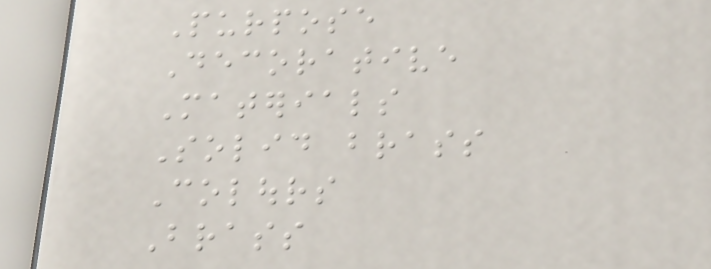Purpose
Decorative
Materials
Solid brass
Colours
Brass
